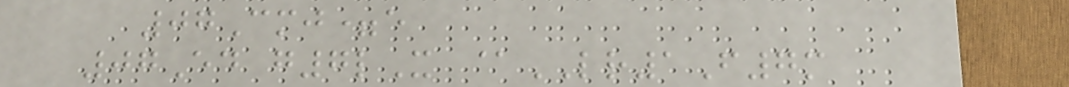07Cmj=e
07Ed g7lX @LR1F7m
